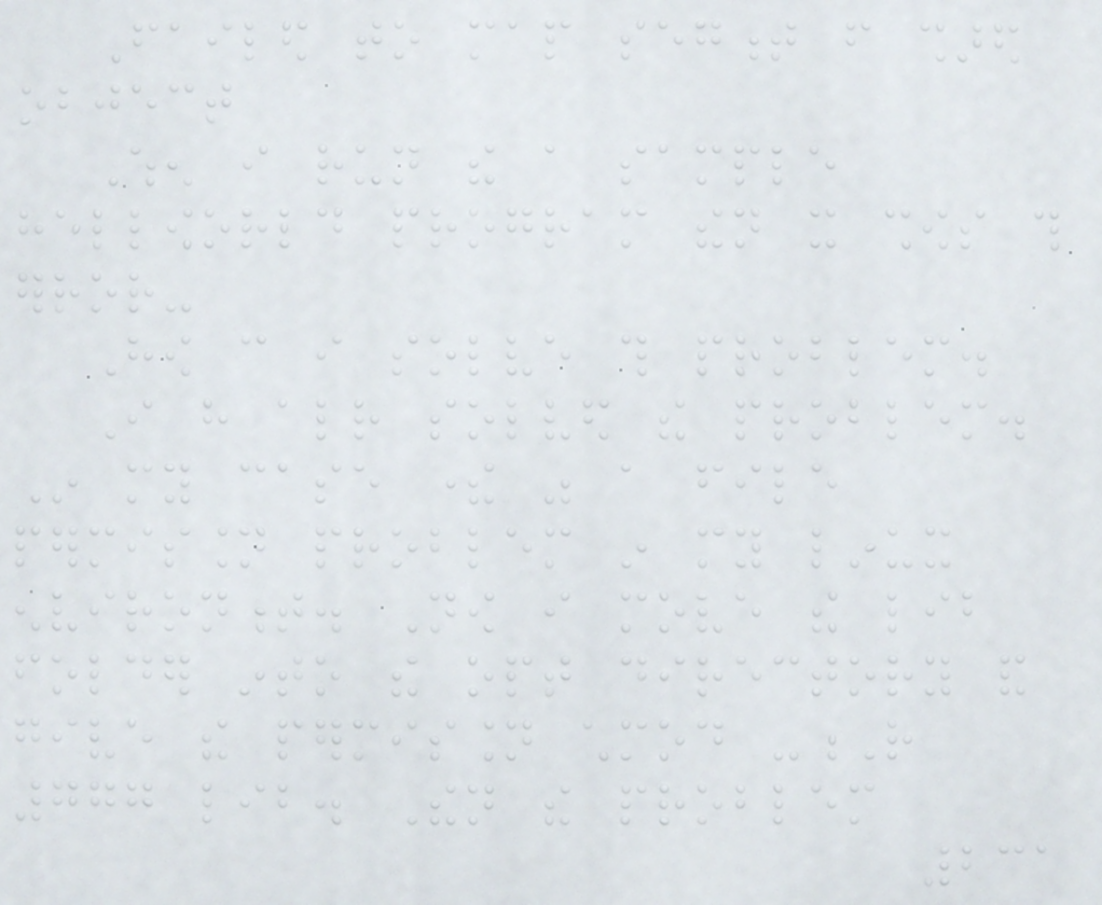Failed to map segment from shared
object
When i run the a sample
helloworld program then it shows this
error-
How can i solve this problem.
I have already solved the problem.
In my case there was a file
permission problem in my linux
environment. Now i move the lib
folder into the opt directory and
give the permission chmod -R
777 lib. Then the problem
231
